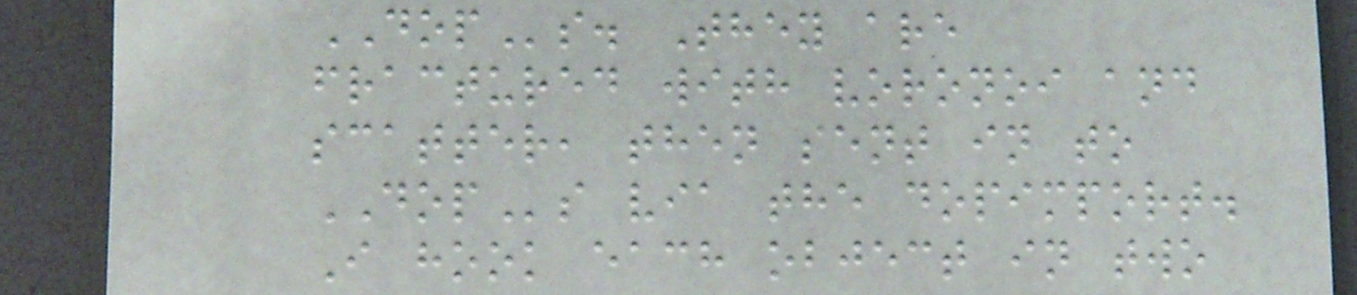DOPs. They are
fractured with voronoi and
scatter, then sent in to
DOPs via the dopimport.
I hook each object in two
